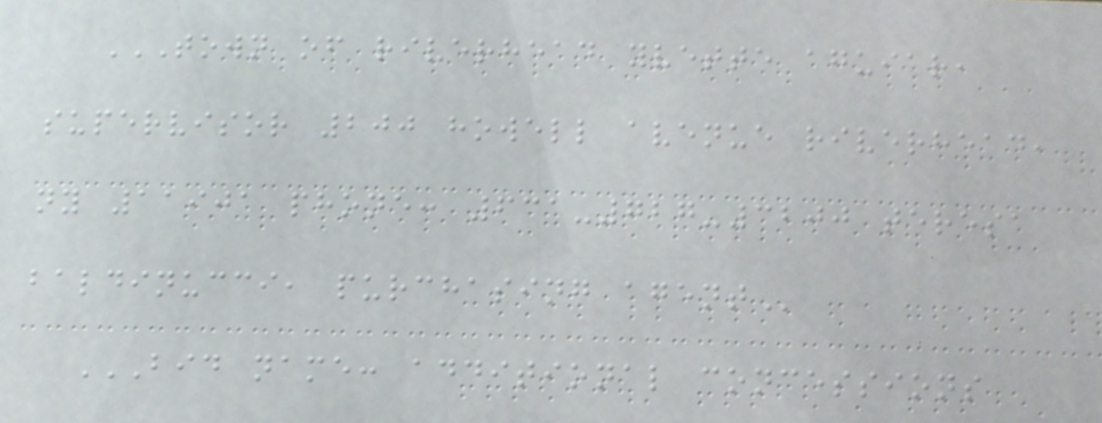TOWN OF RIVERHEAD YVETTE AGUIAR,
SUPERVISOR 200 HOWELL AVENUE RIVERHEAD,
NY 11901 PHONE: 631-727-3200 TERESA
BALDINUCCI, PURCHASING AGENT
BID NAME: ADDITIONAL CONCESSIONS
